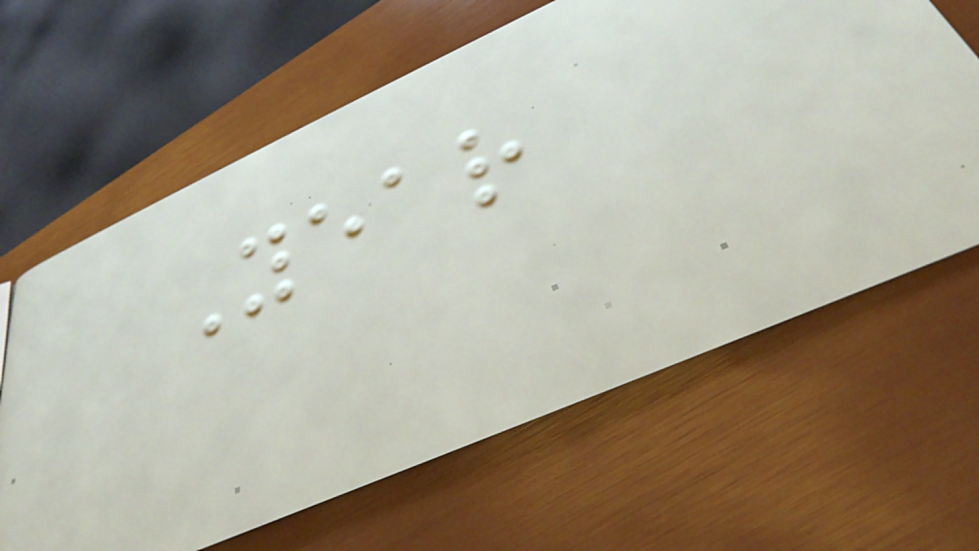Year
